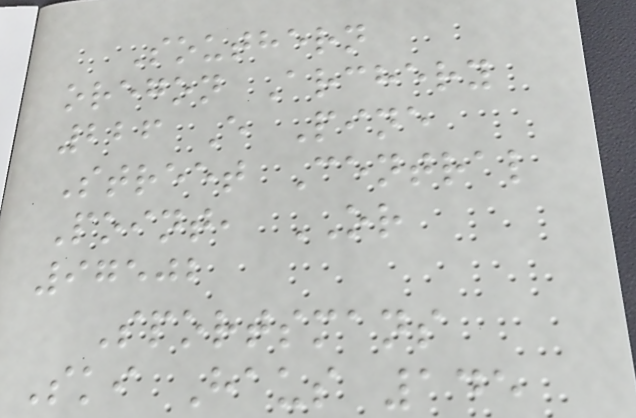Southern
oregon Archery
226 E Pine
Street Central
Point, OR
97502
Sportsmans
Ski Haus 145
